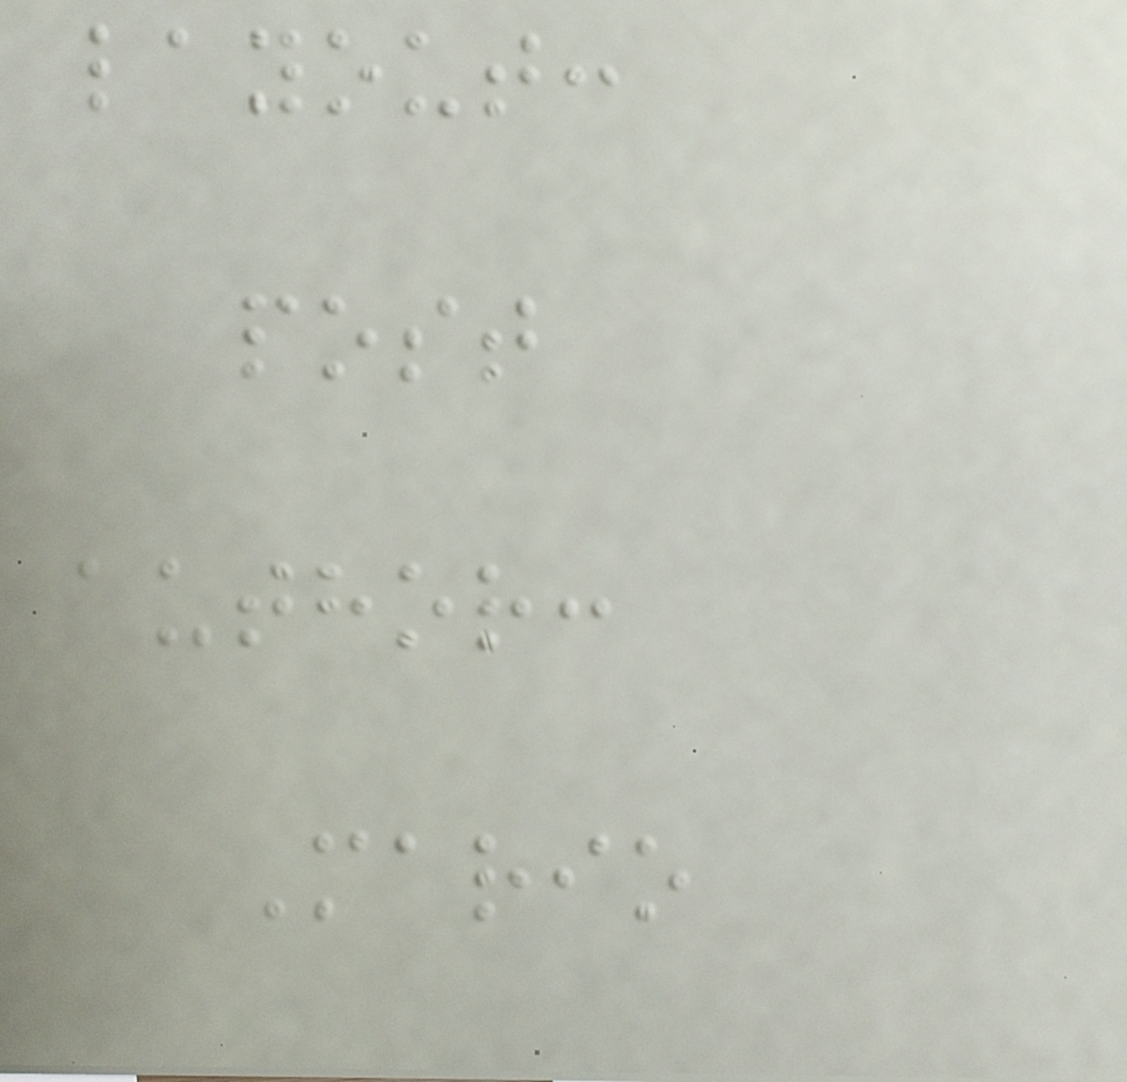layout:
post
author:
Mario
